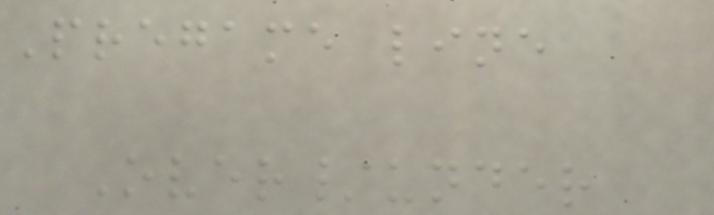Pregame line
Over/under
